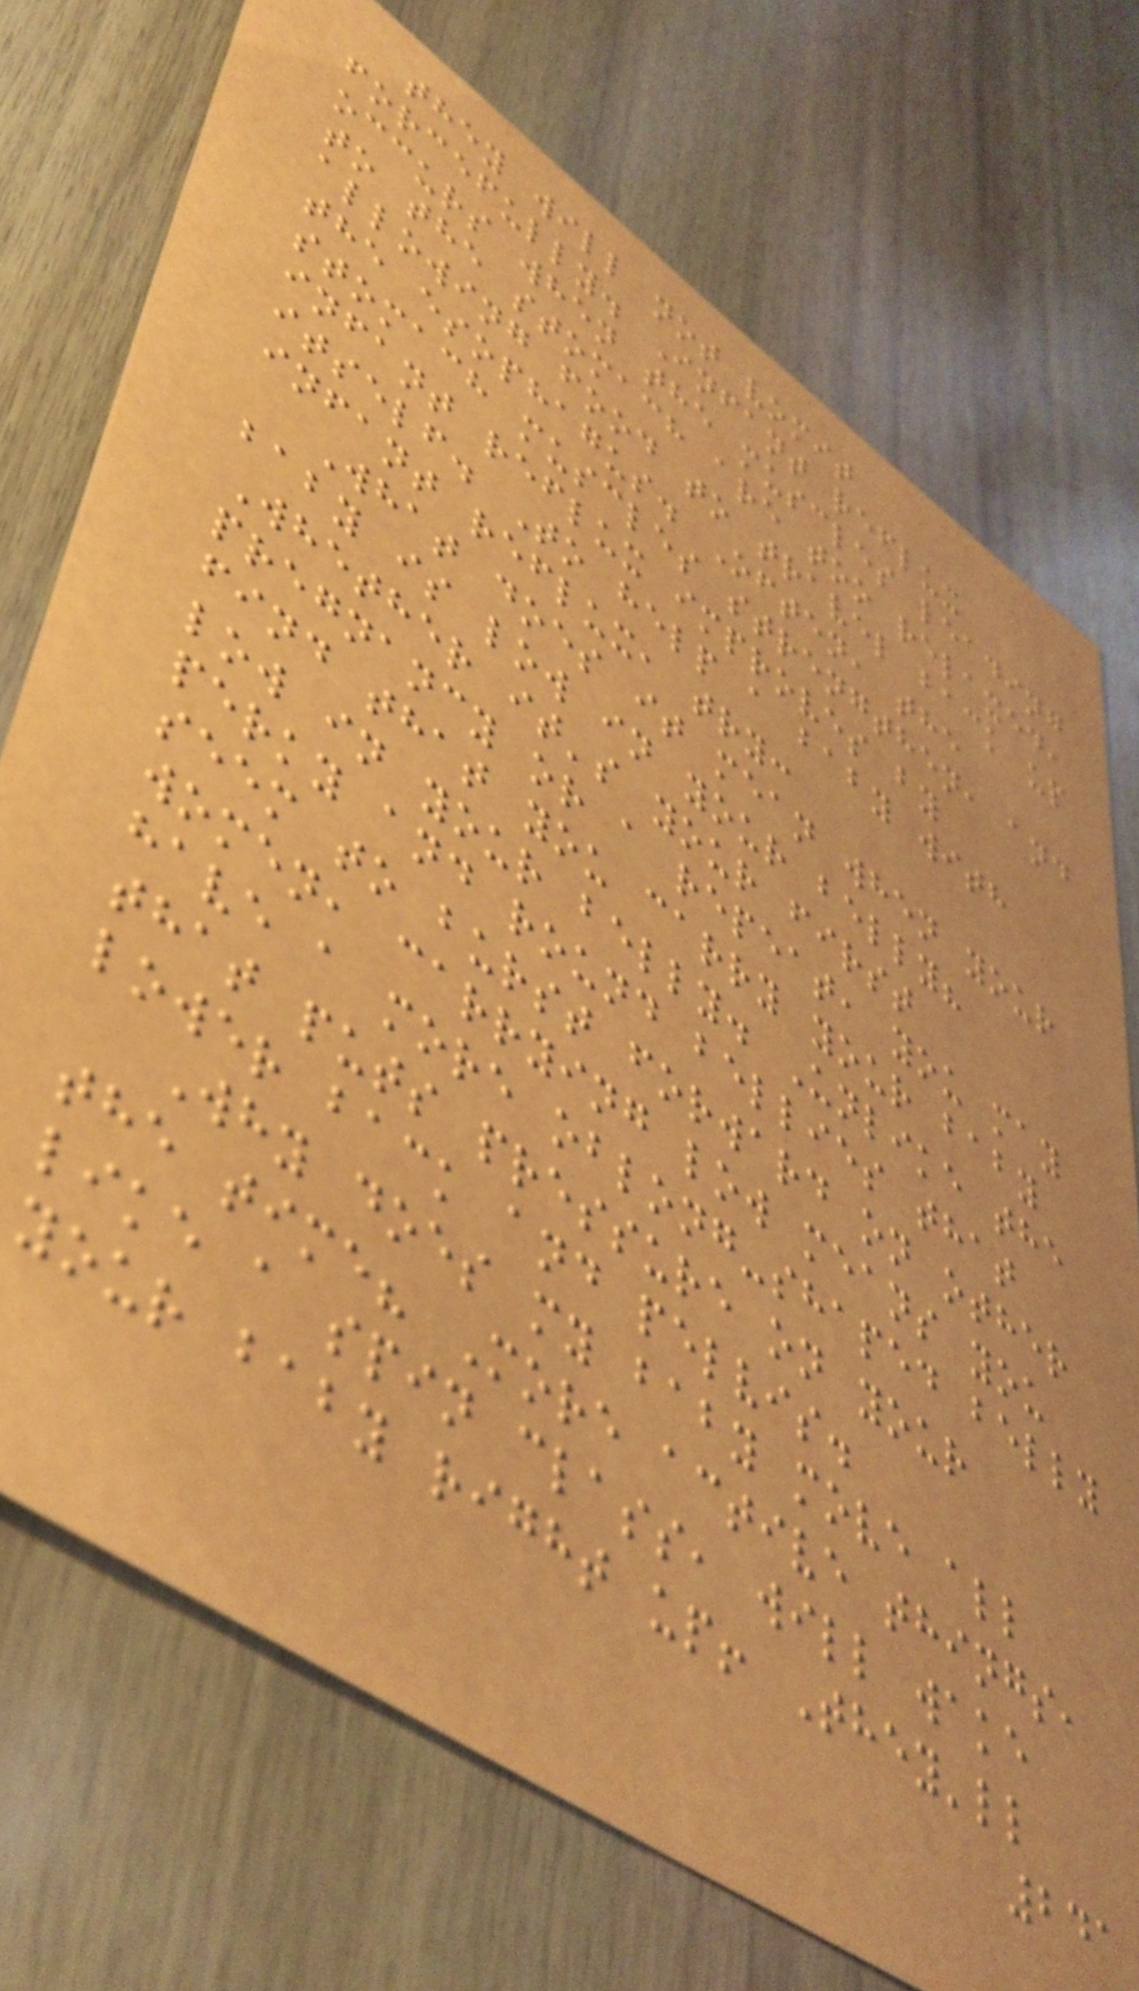they will not vomit
forcefully. Infant reflux
occurs when the muscles leading
to the stomach are too relaxed,
allowing food to travel back up
the esophagus. Often, the
stomach muscles strengthen, and
infant reflux improves by
itself. To help a baby with
infant reflux, try:
What does it mean when your
baby is low in your belly?
Whether it's your first
pregnancy or a repeat, you may
find that you carry your baby
low in your belly. Unlike the
perky and round bellies that
seem to burst forward on other
women, carrying low means you
have a more oblong-shaped belly
that puts pressure on your
lower back and pelvis.
Why does my baby move all
the time? More active things,
like a spin class, will wake
your baby right up! They'll
241
